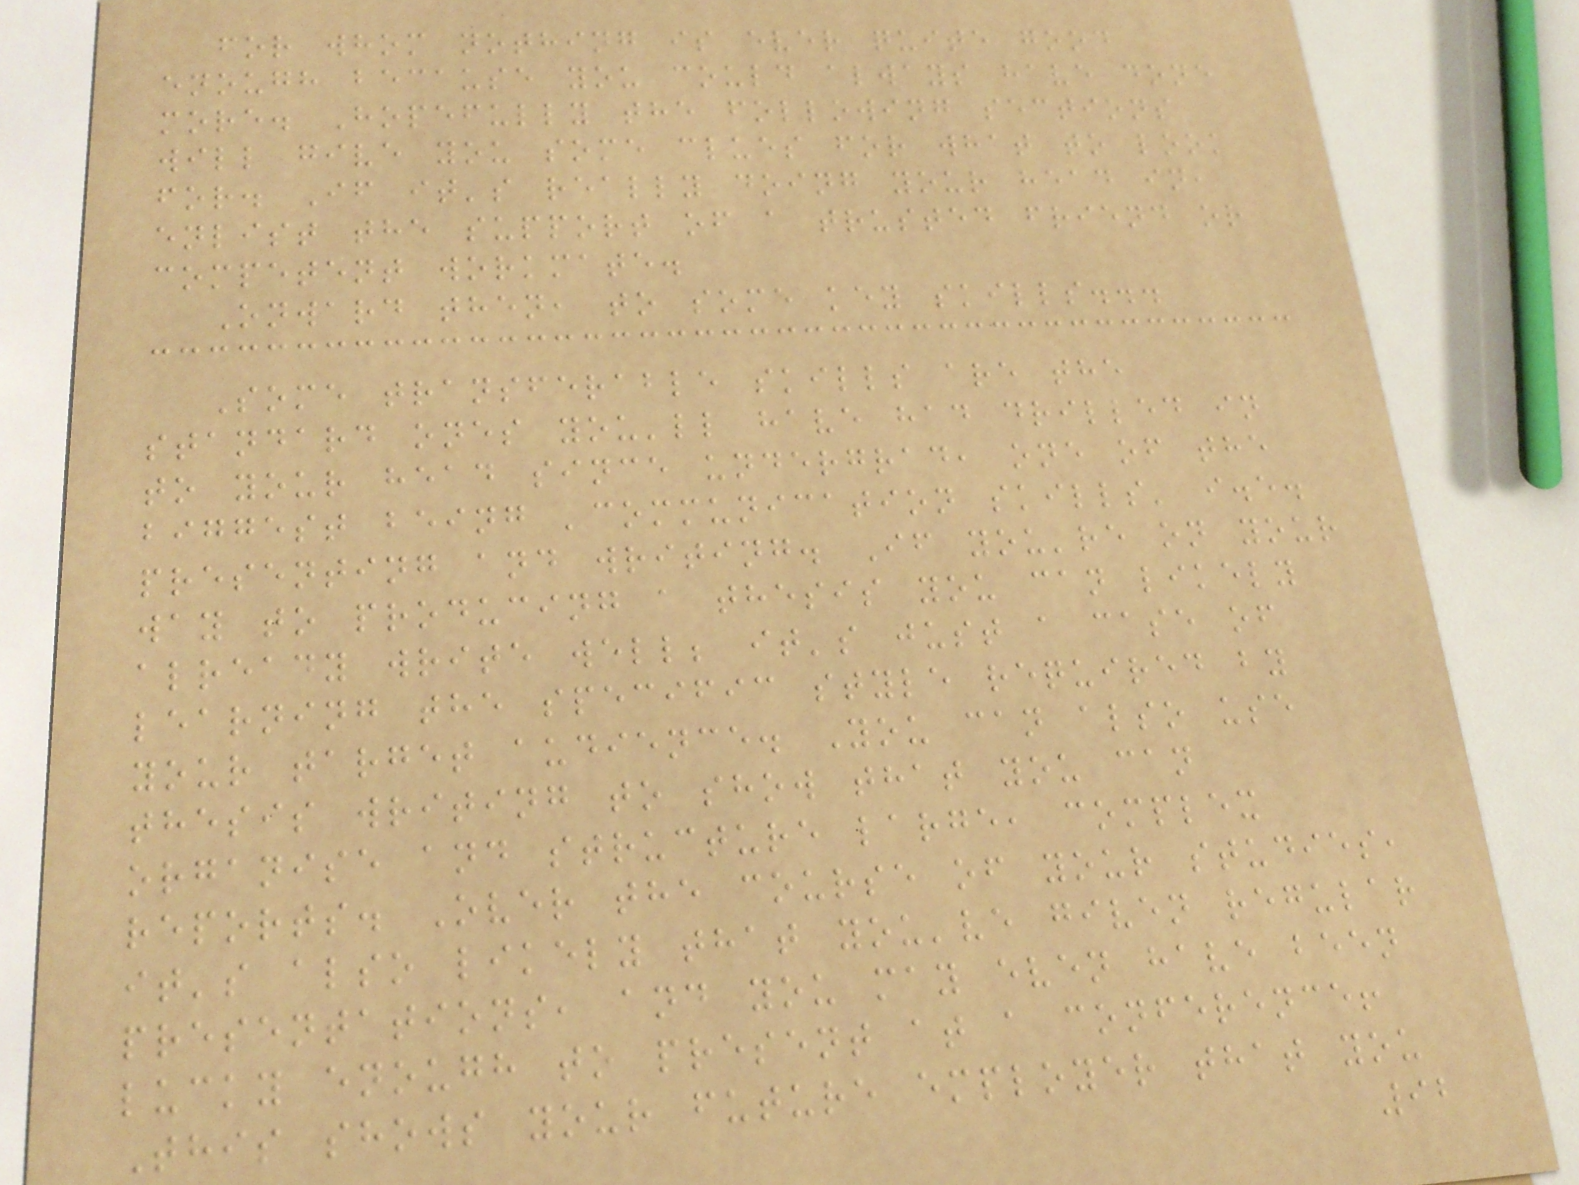for whom nothing is ever quite good
enough because you could always have done
more. Hopefully the following sections
will give you some clues for what to look
for. If it's really doing your head in,
enlist the support of a trusted friend or
competent workmate.
Onward then, to some key skills...
Some transferable skills are the
standard ones you'll have had drilled in
to your head since undergrad, one of the
biggest being 'communication skills' i.e.
presenting and writing. If you're on your
way to producing a thesis you can likely
already write well; it's just a case of
learning the specific style required by
your target audience. You can also use
thesis writing to show that you can
organise and structure large, complex
reports. Over the course of your studies,
it's also likely that you've given regular
presentations, and you may even have been
lucky enough to present at a conference!
This shows your future employer that you
92
